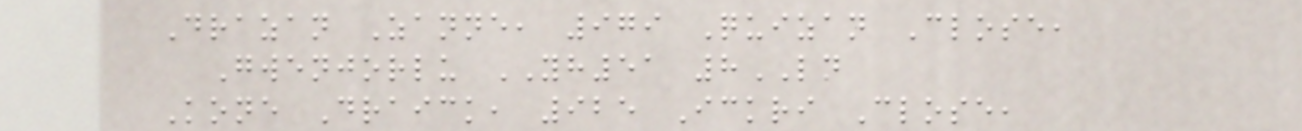Drazan Zanne, 979 Quizan Close,
Gwenjorlu YH51 8LN
Kone Draick, 925 Ickri Close,
